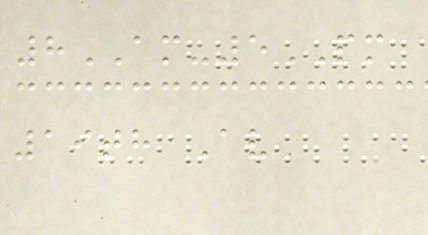8AM-5PM
19th Av
